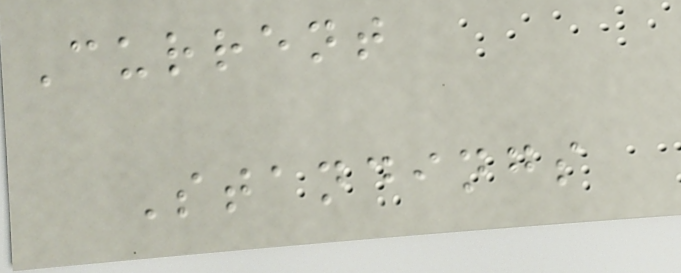Current
Standings
